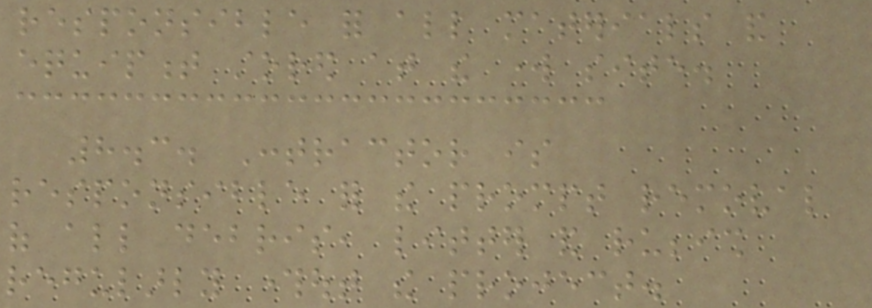responsible for all materials and
equipment stored at the work site.
8.3. Contractor is
responsible for the prompt removal
of all debris, litter and rubbish
regularly throughout the project.
